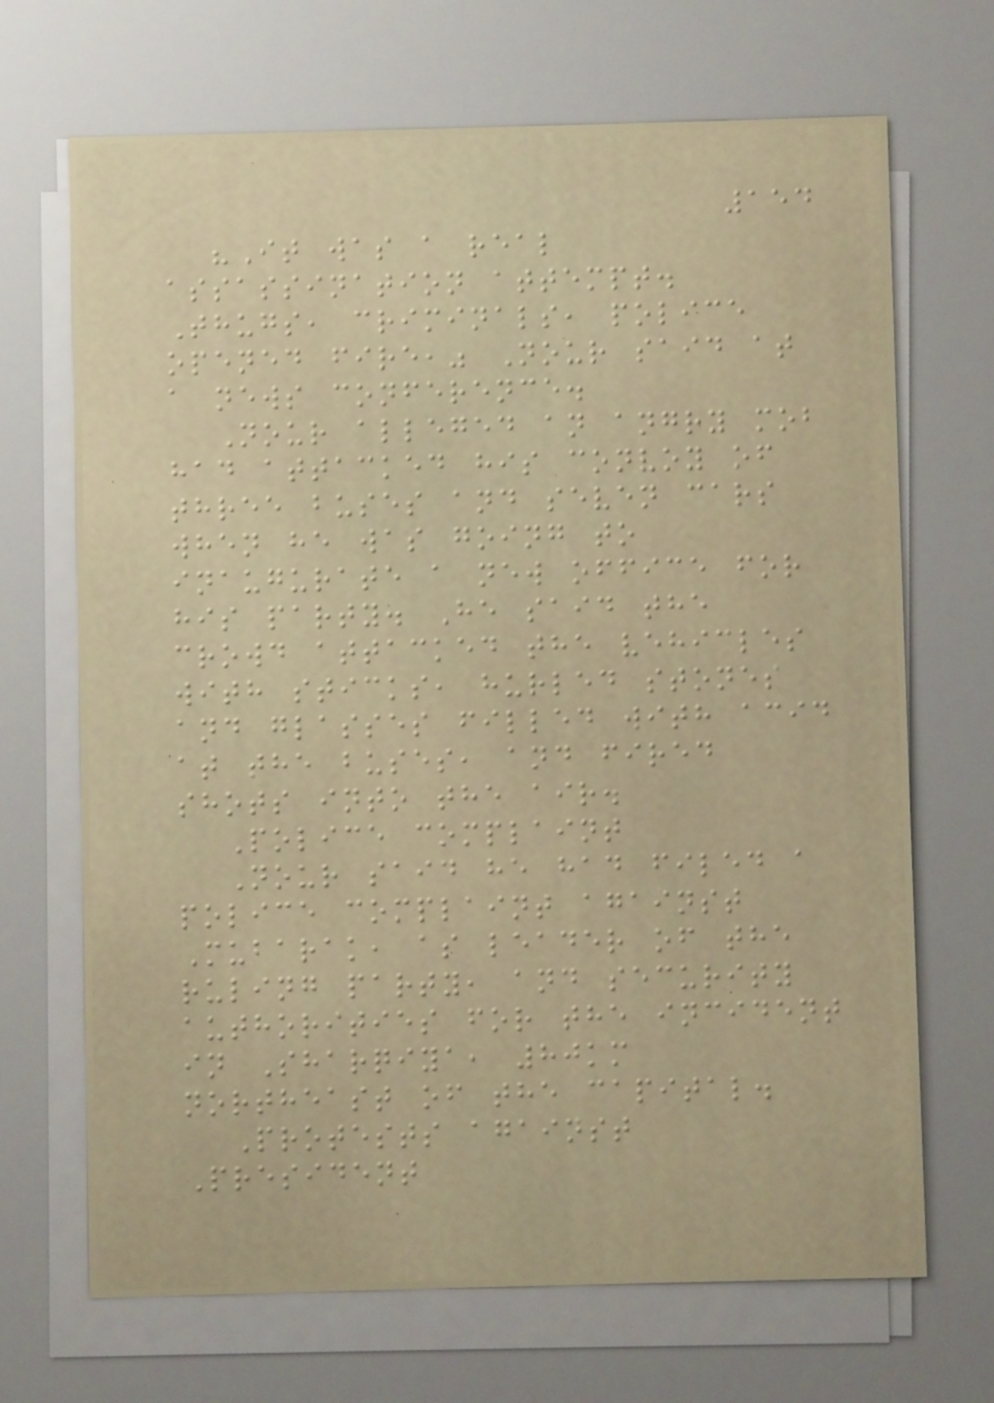154
"It was a real
assassination attempt.
Thugs, criminals, police
opened fire," Nour said at
a news conference.
Nour alleged an angry mob
had attacked his convoy of
three buses and seven cars
when he was going to
inaugurate a new office for
his party. He said the
crowd attacked the vehicles
with sticks, hurled stones
and glasses filled with acid
at the buses, and fired
shots into the air.
Police complaint
Nour said he had filed a
police complaint against
Mubarak, as leader of the
ruling party, and security
authorities for the incident
in Sharqiya, 80km
northeast of the capital.
Protests against
President
